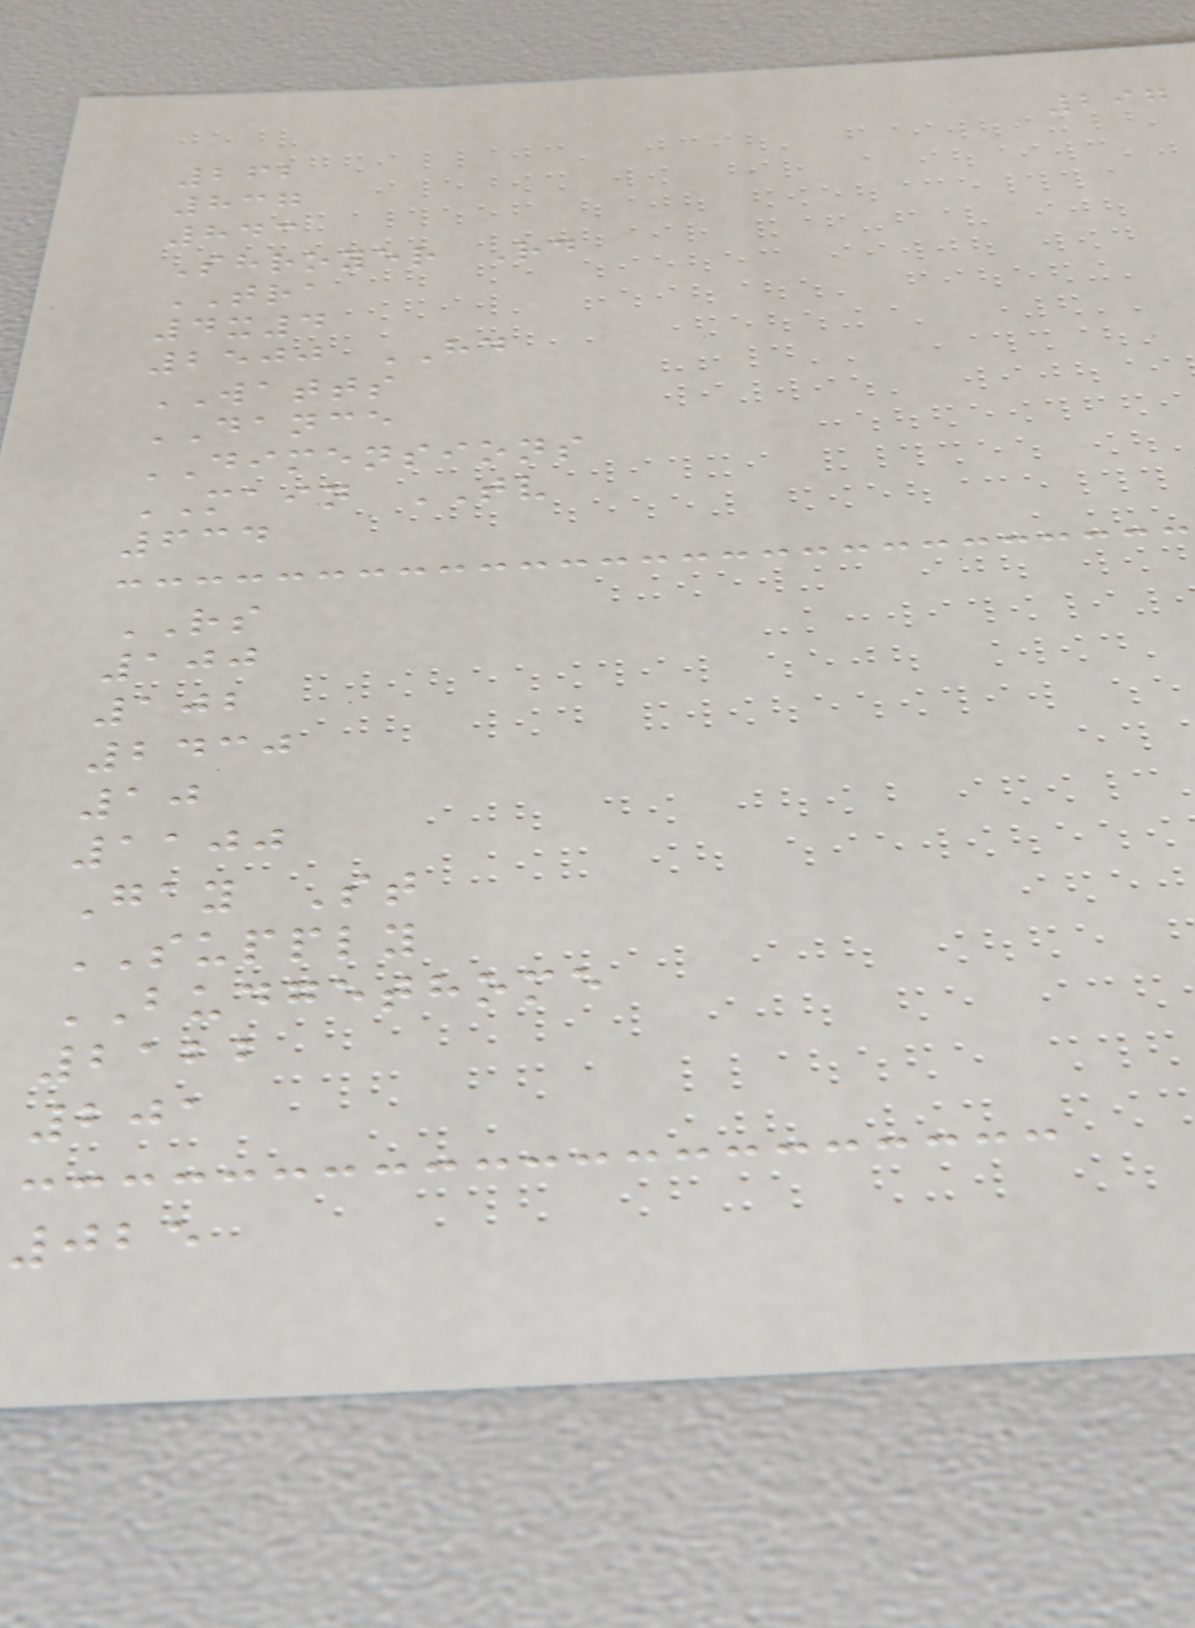297
262
837
843
Shroyer Rd
TRA
4x4
2500 HD
WATTS
DANCE
DIMENSIONS
MAIN TV
634
RS
100
102
2430
10
1100
Gay St
SUPPLY
BUDGETHOME
2122
201
025
